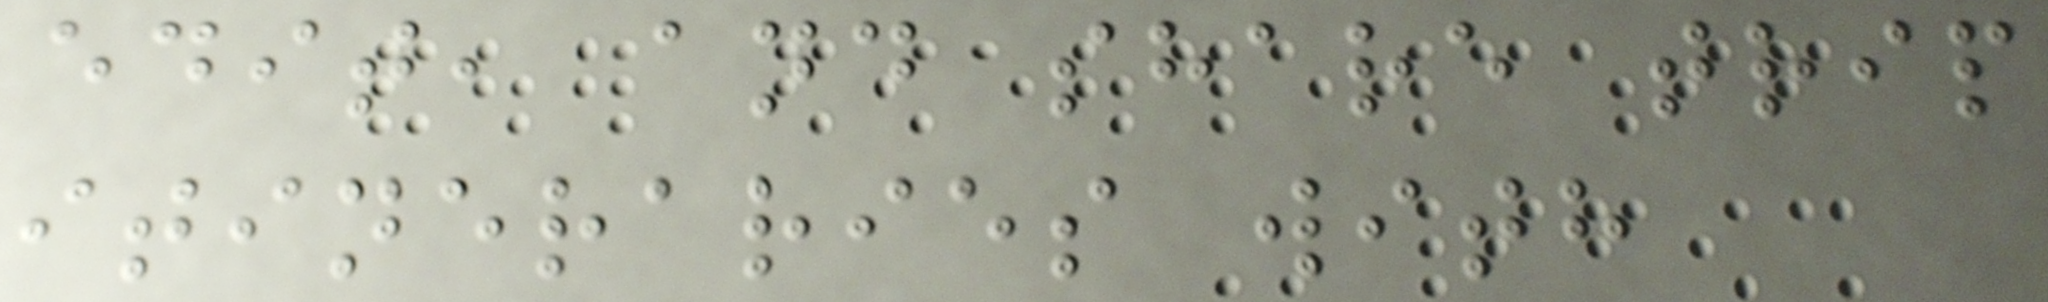edit, and share trip
itineraries with
